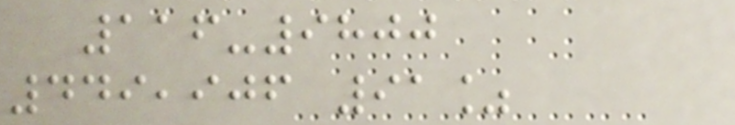116-9800
449,906 91%
